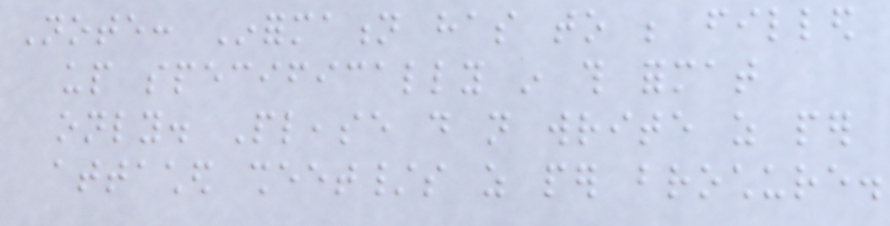Note: Information has to be filled
up specifically in this format
only. Please do not write as per
attached sheet/s as per brochure.
